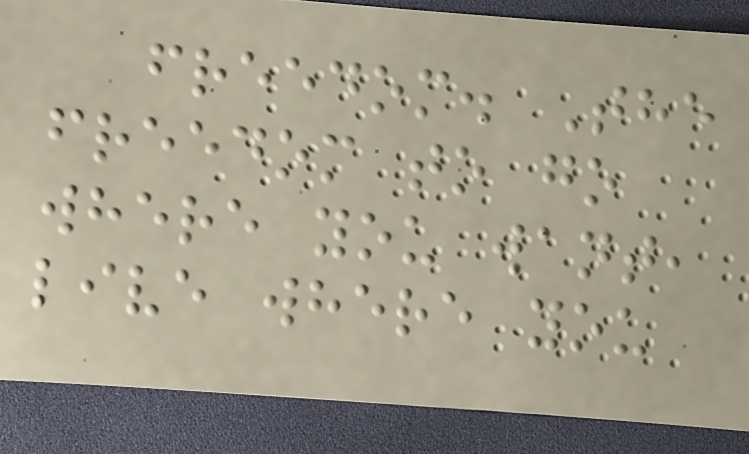freedom. The
freedom to go
where you want,
live where you
